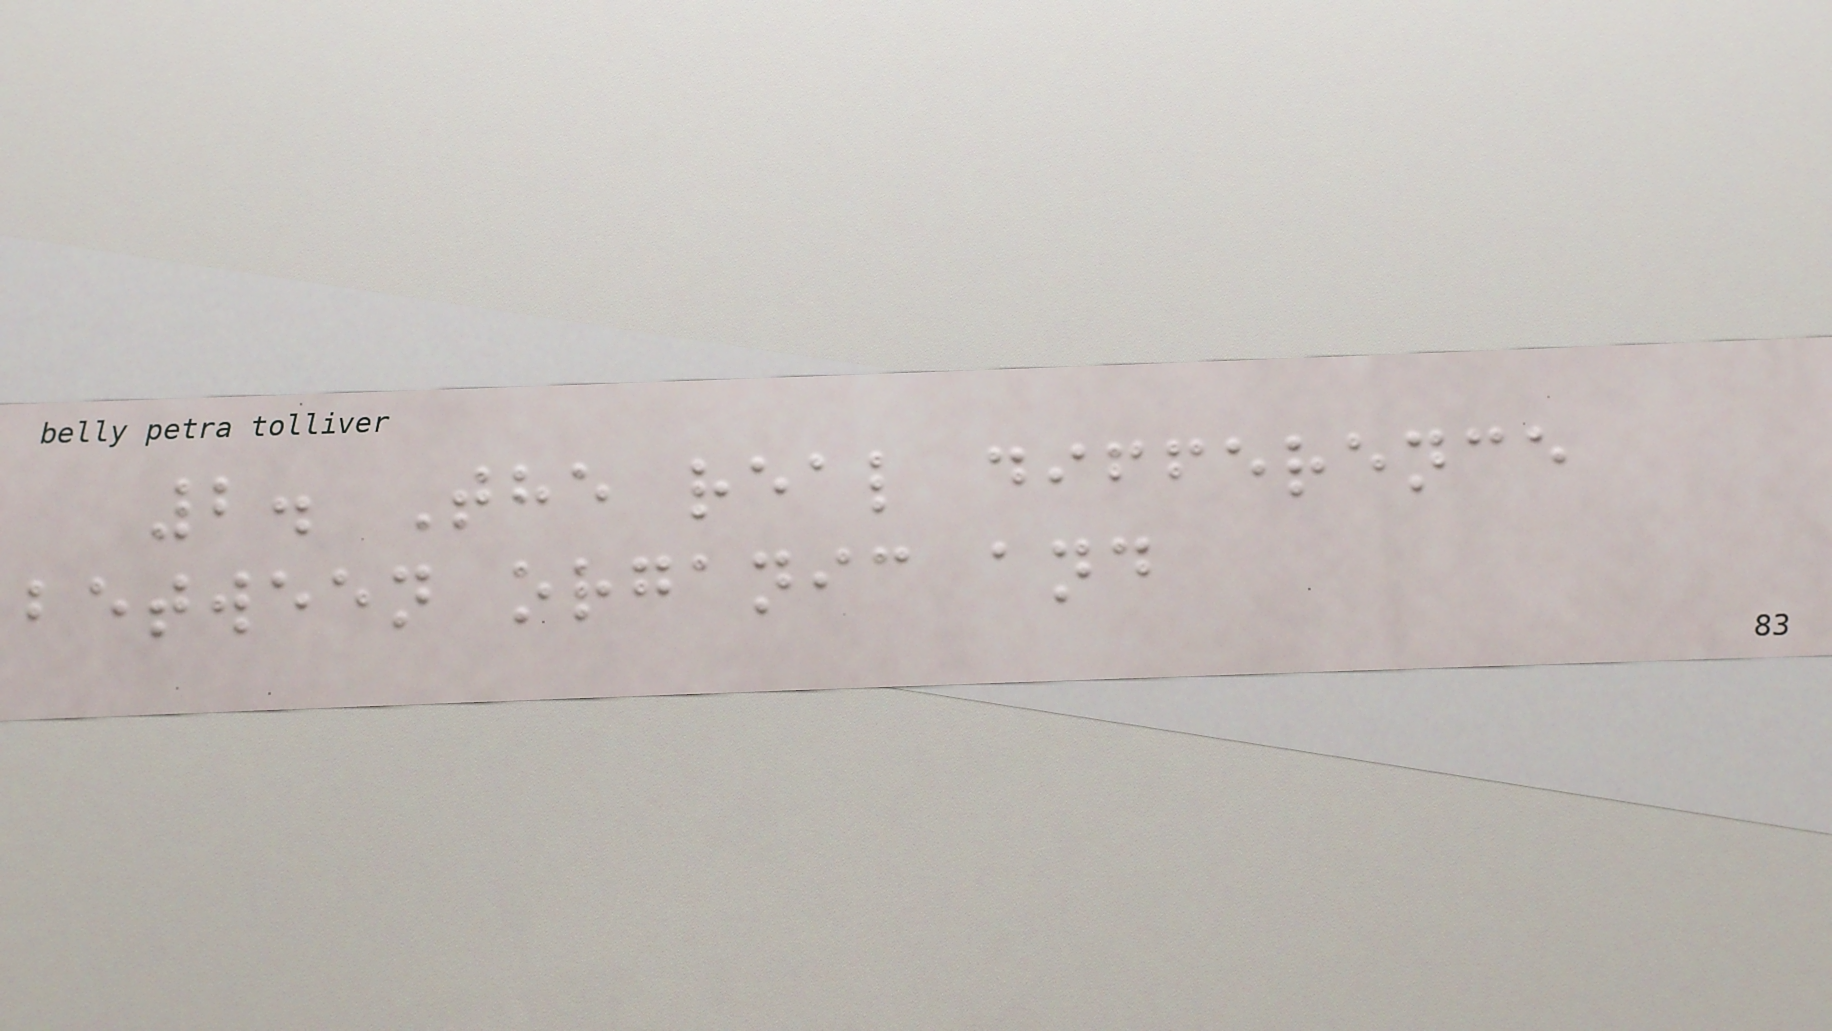2. The real difference
between organic and
